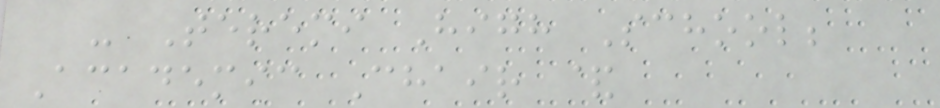- Teremi High School;
Academic Chair &
